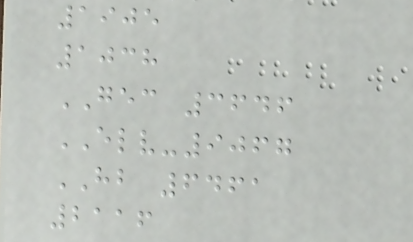1905
1038
GEC 3646
ELV-9067
HB 6461
2116
